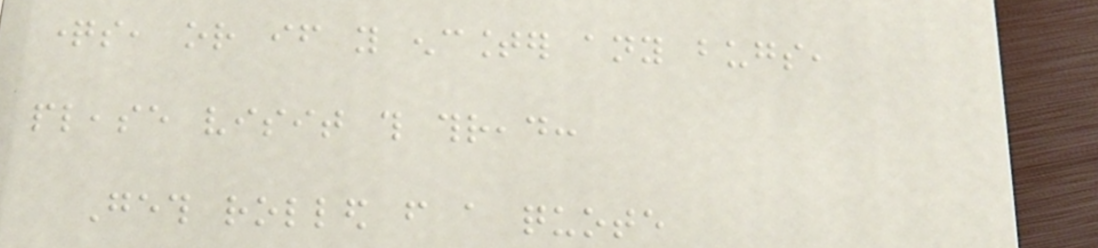questions, or if you encounter any bugs,
please visit this thread:
Geth rolled from a quote
